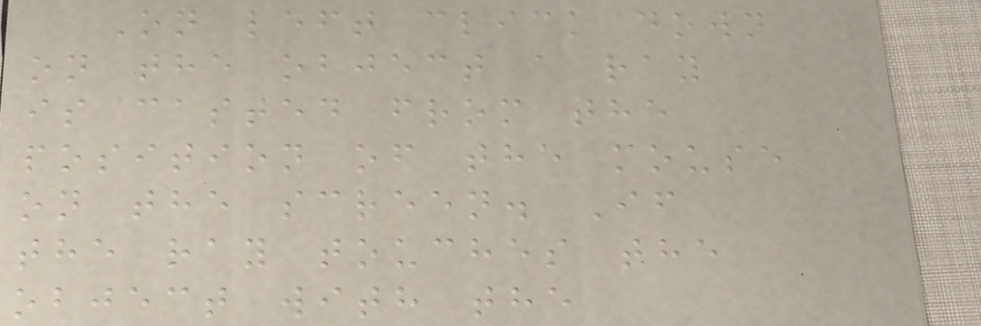On left click down
on the object a ray
is casted from the
position of the mouse
on the screen. If
the ray touches the
object with the
